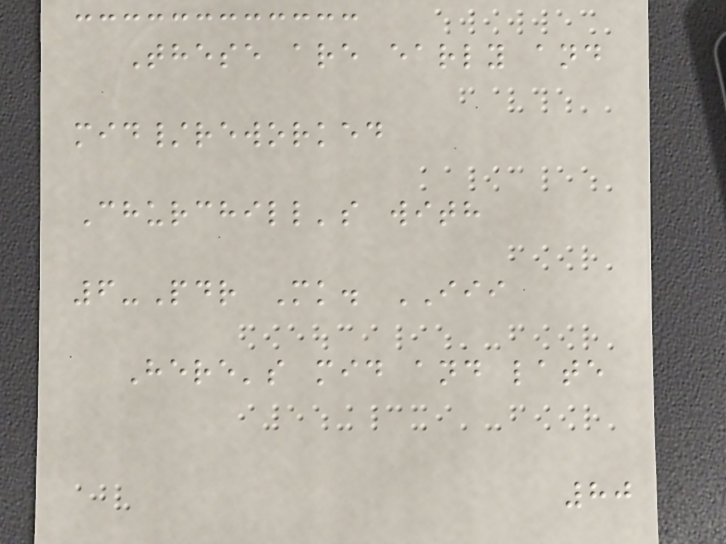These are early and
mid/reworked
Churchill's with
6-Pdr Mk. III
Here's mid and late
80
